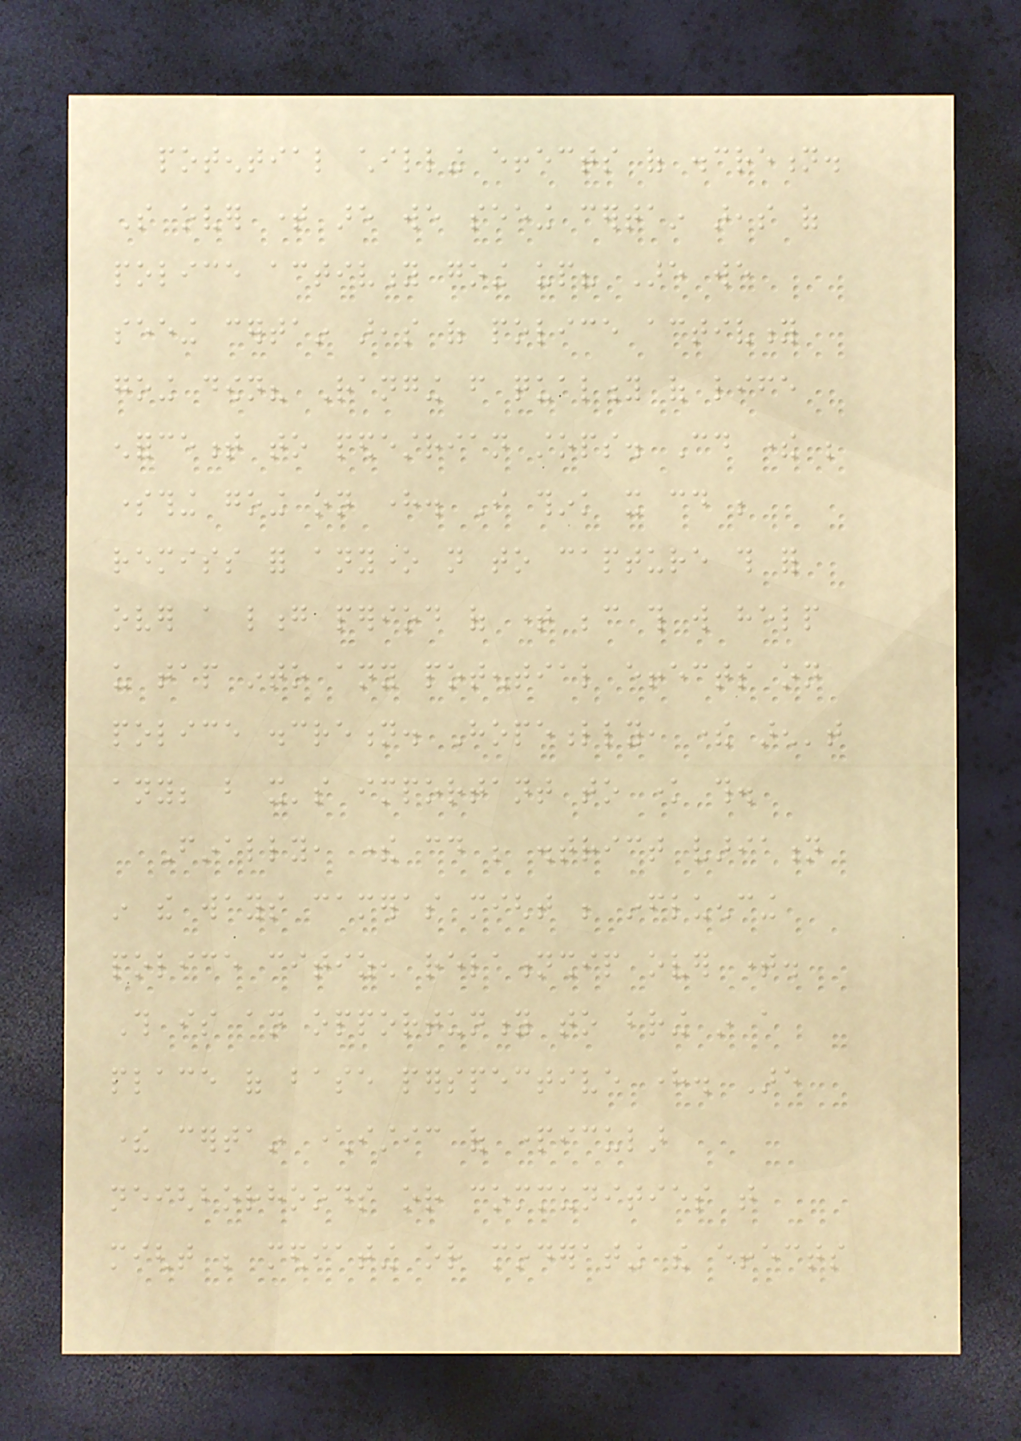potential chilling effects of discretion.
So over time are we seeing certain areas of
police activity going up? Are we
seeing certain areas of police activity
going down? Ranging from quality of life
enforcement to pedestrian stops. Could there be
something going on here. I think it could be
remiss for anyone not to capture this for
over a long period of time because this will help
us tap into any potential effects on
police discretion. Hopefully, there aren't
any; but it's important to know this.
Finally, there could be district variation
in the ways cameras might be influencing
police citizen relationship over time.
This is an opportunity to bring in a
place of base perspective here. Are
there certain characteristic of particular
neighborhoods or communities that
might be mediating or moderating the effects
